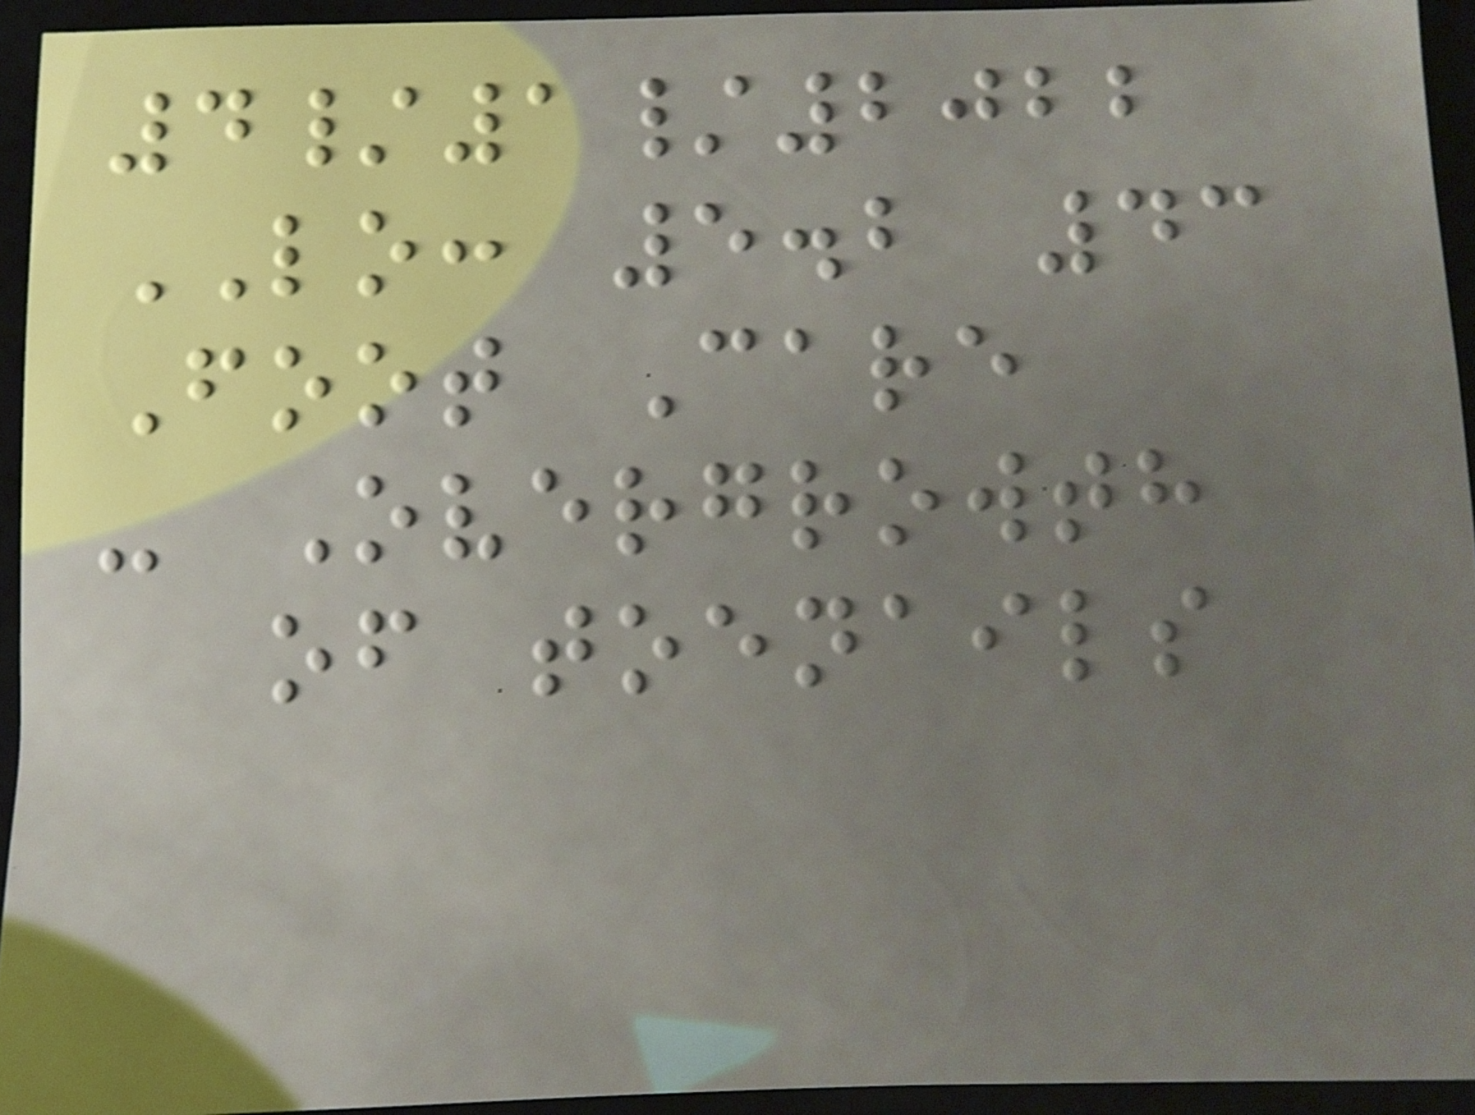4/1/2022
LO: 5.2 43
Foot Care
- Overgrowth
of toenails
